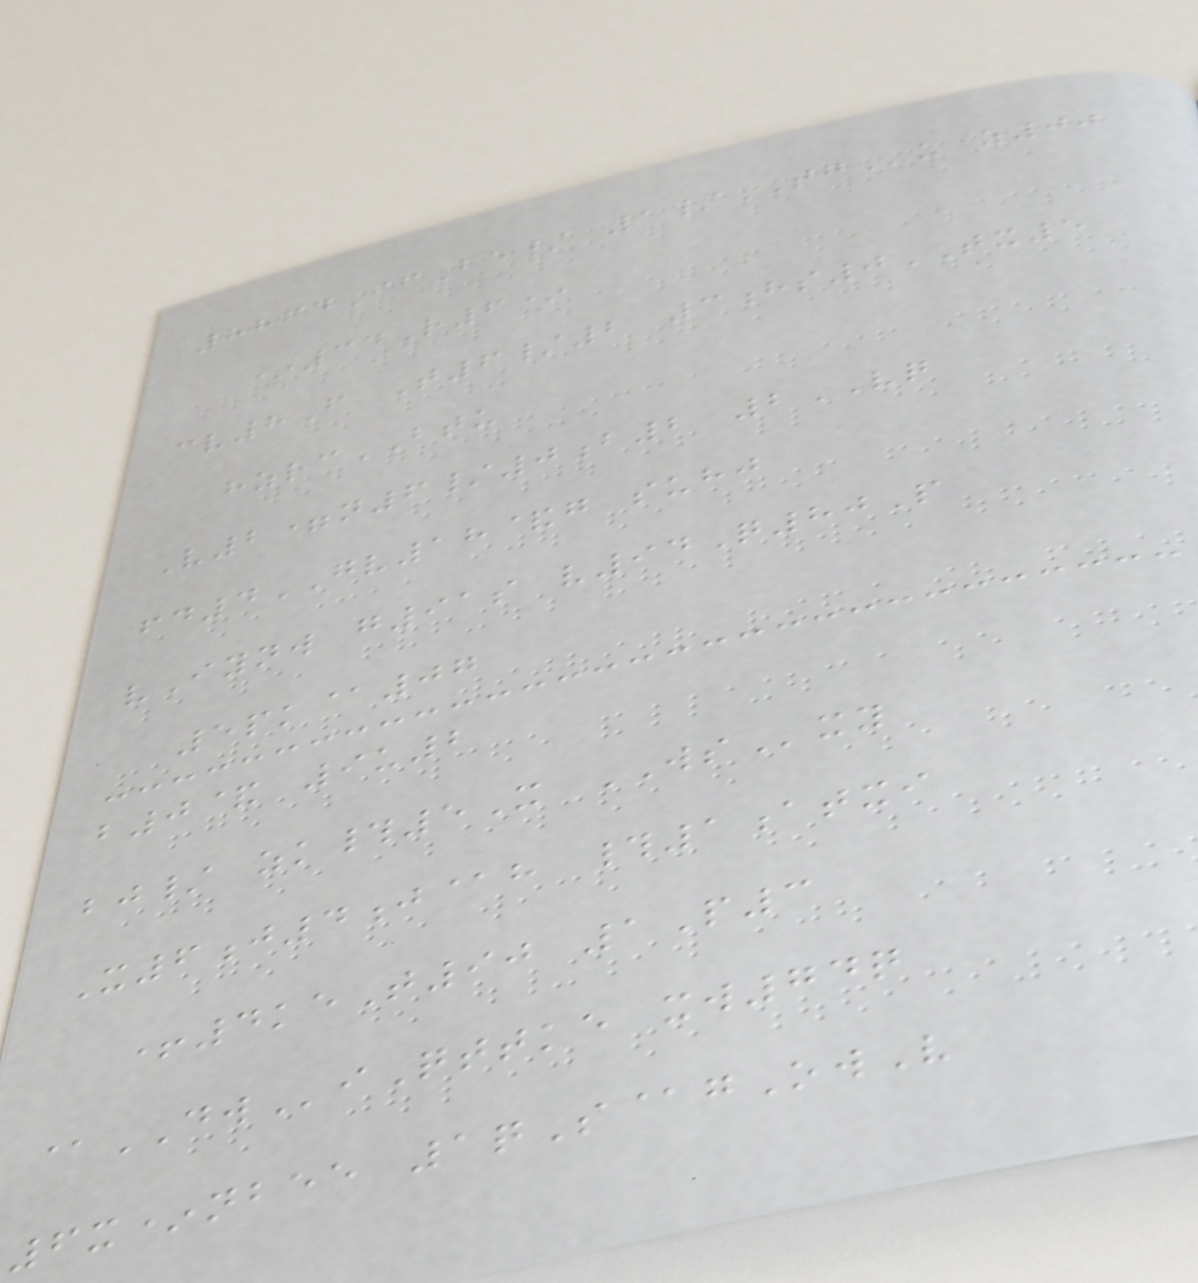8864IfBe/ 1/TGu z00
*34R6*
cv8F T6/2 3hs0TX5
hzrcBTU
V2=n6/0b2 2VQ
fd4GV18&g suhj
vIynw g91s v94Q80P
5pk@07
b0& 9u2
bj/ zk#5X WSxy
X6j4j@h #1atxi
+4keT90 1P3
@DWiQttke xw74q
6x*nbee 1qS@gOwV
